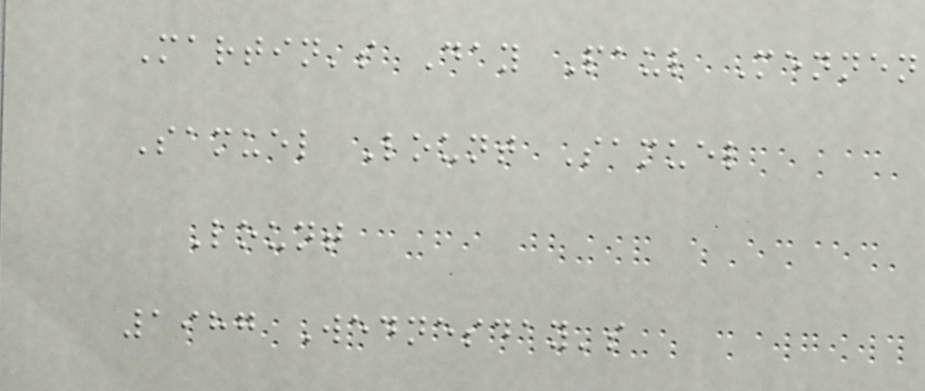Martin's Day Paul Mennen
Samuel Lount Samuel
Lount
1987 Wednesday's
